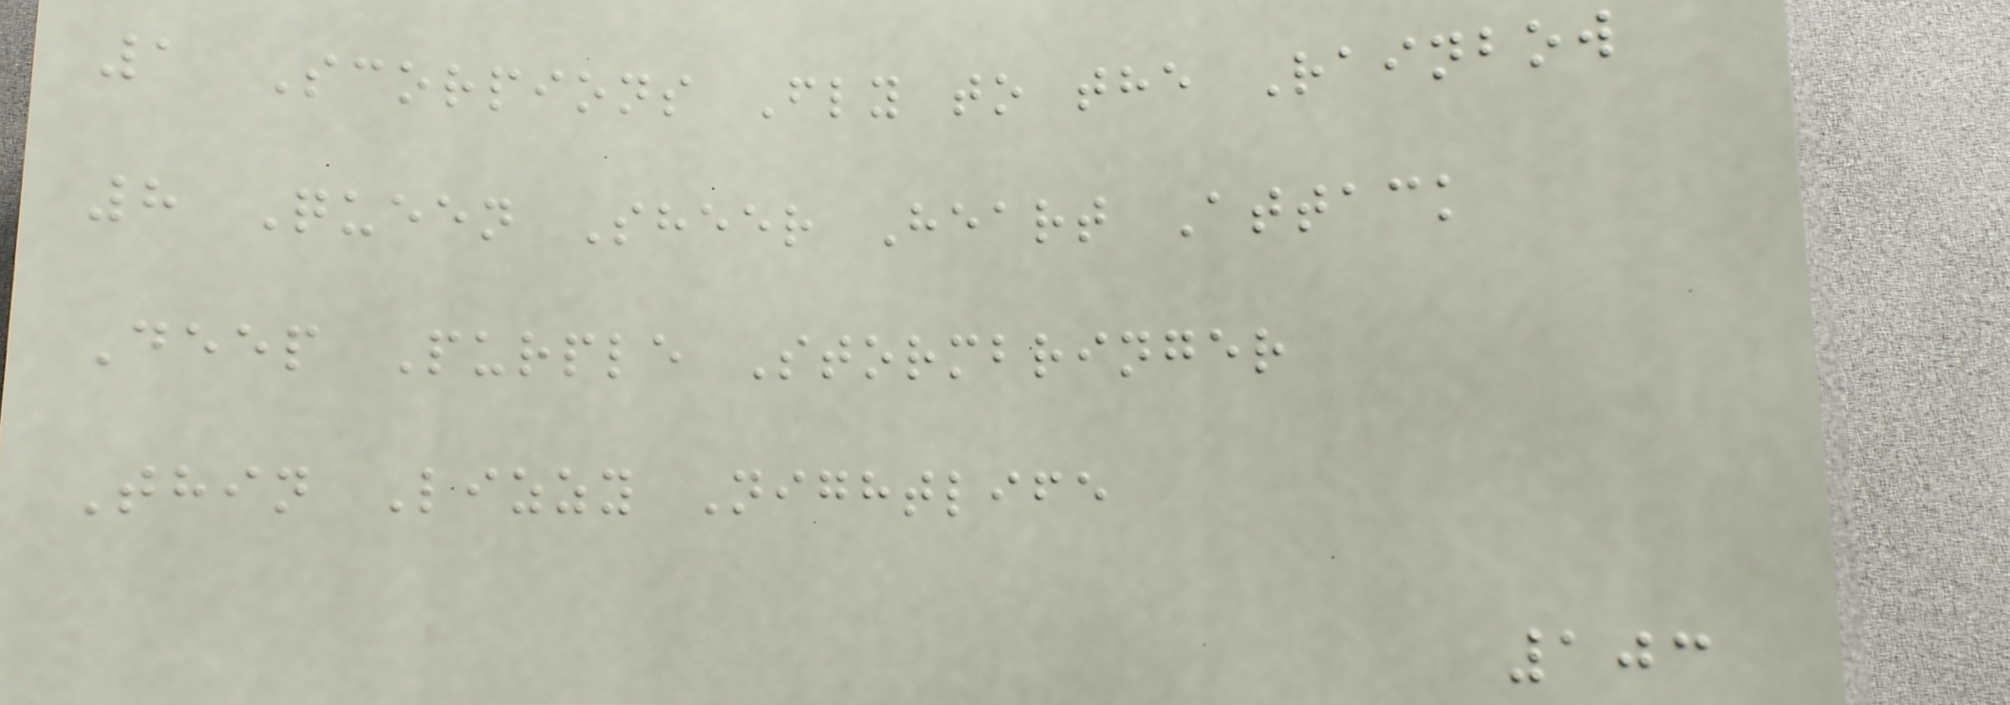1 Scorpions Fly to the Rainbow
8 Queen Sheer Heart Attack
Deep Purple Stormbringer
Thin Lizzy Nightlife
103
